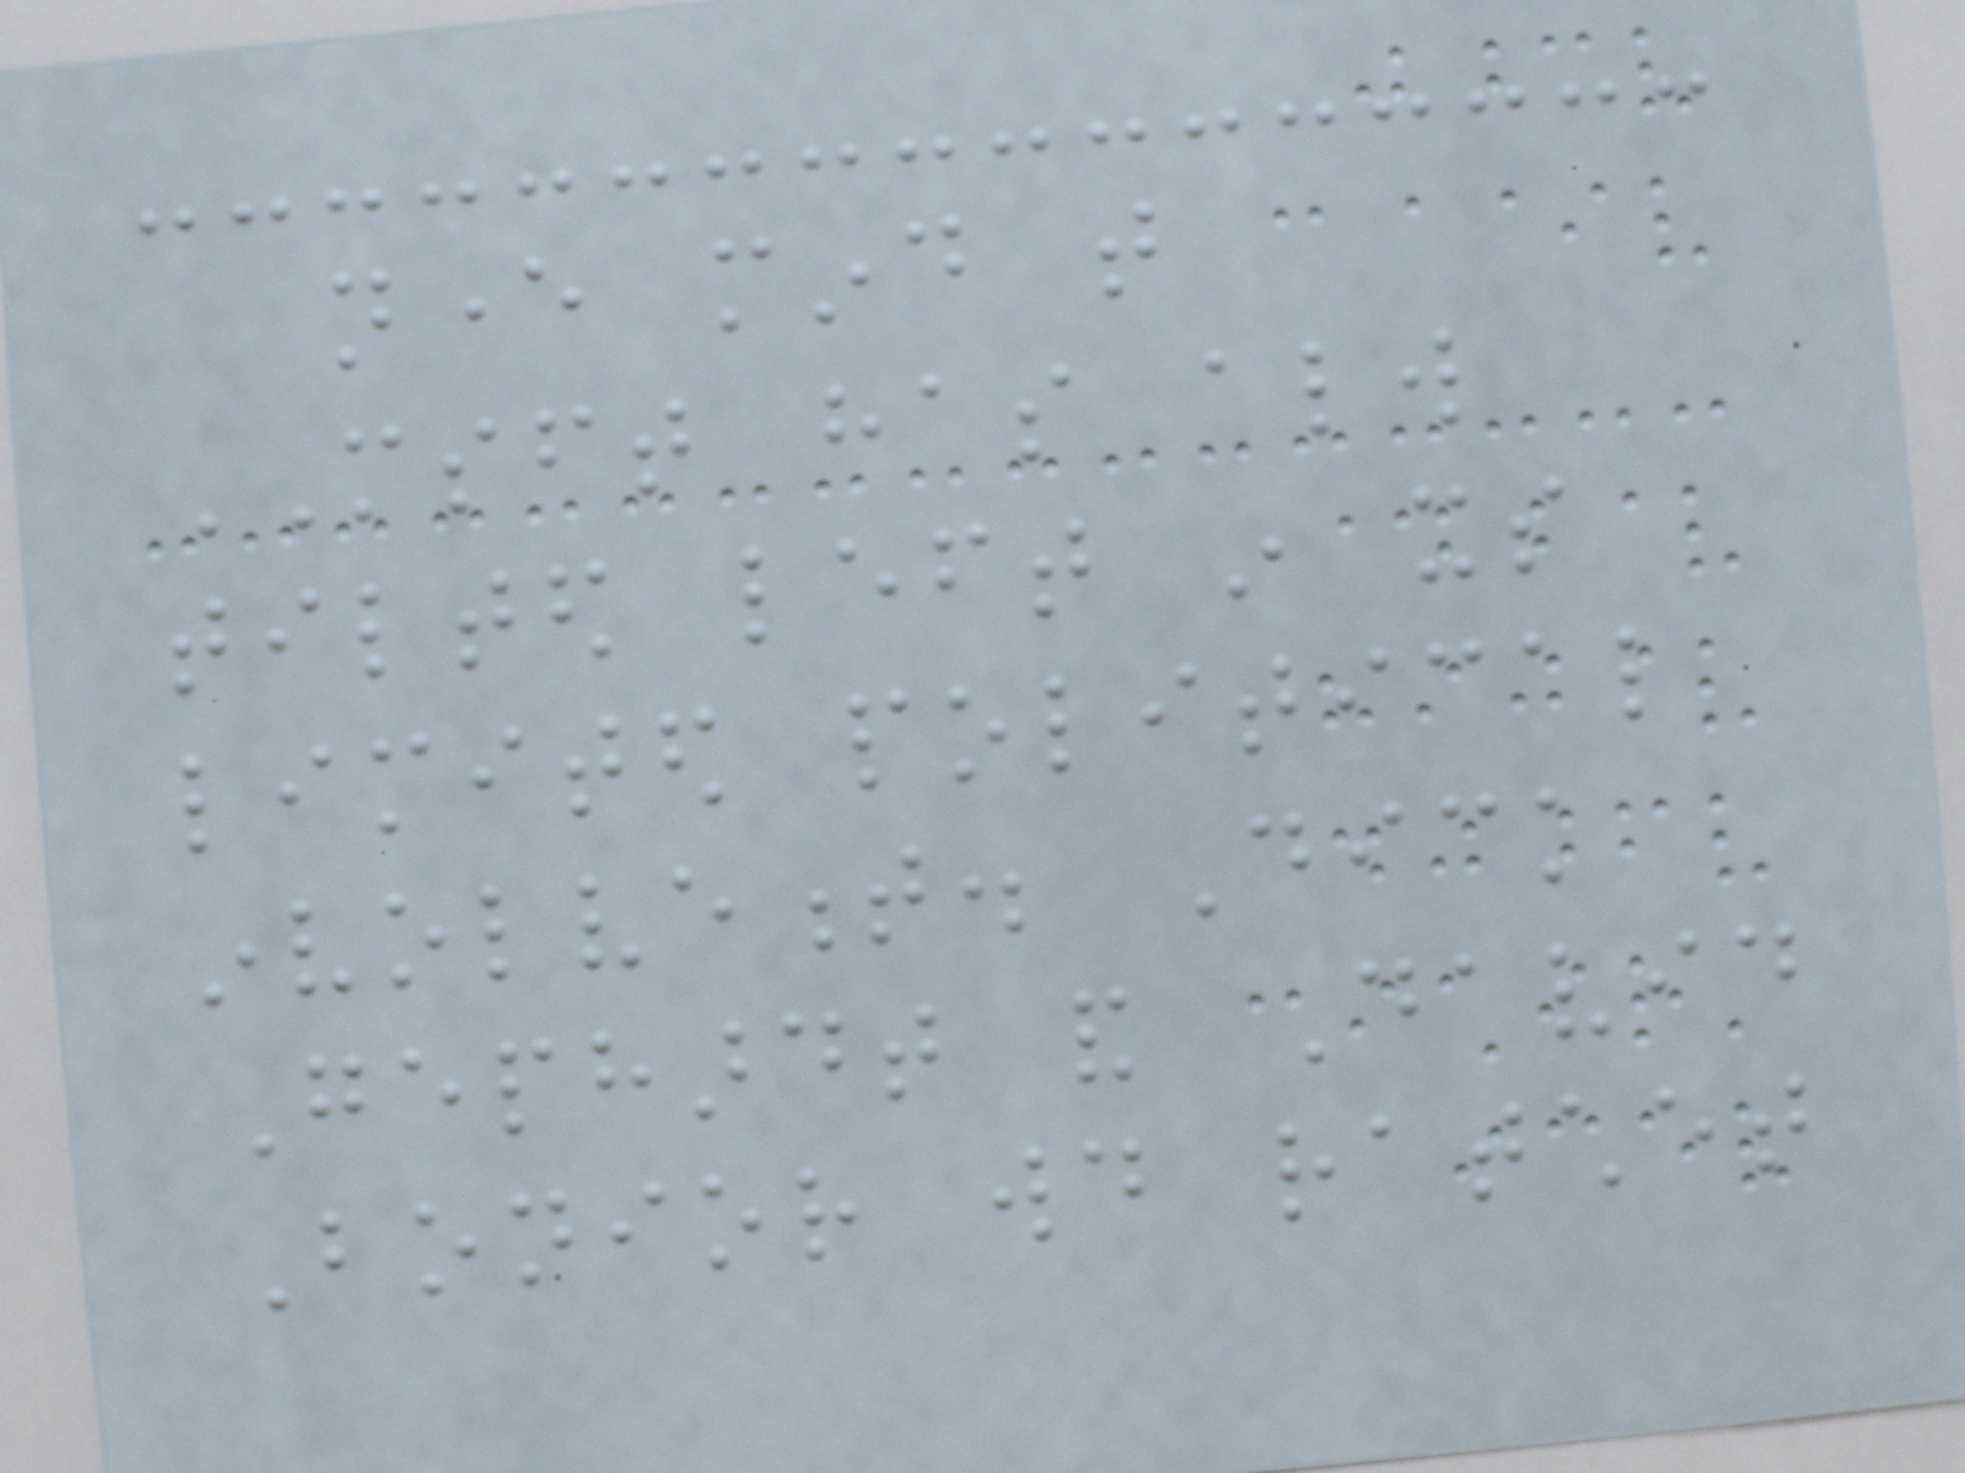never mind that
MSFT has always
tilted left in its
limited political
involvement. Dick
Gephardt and David
Bonior would ratchet
